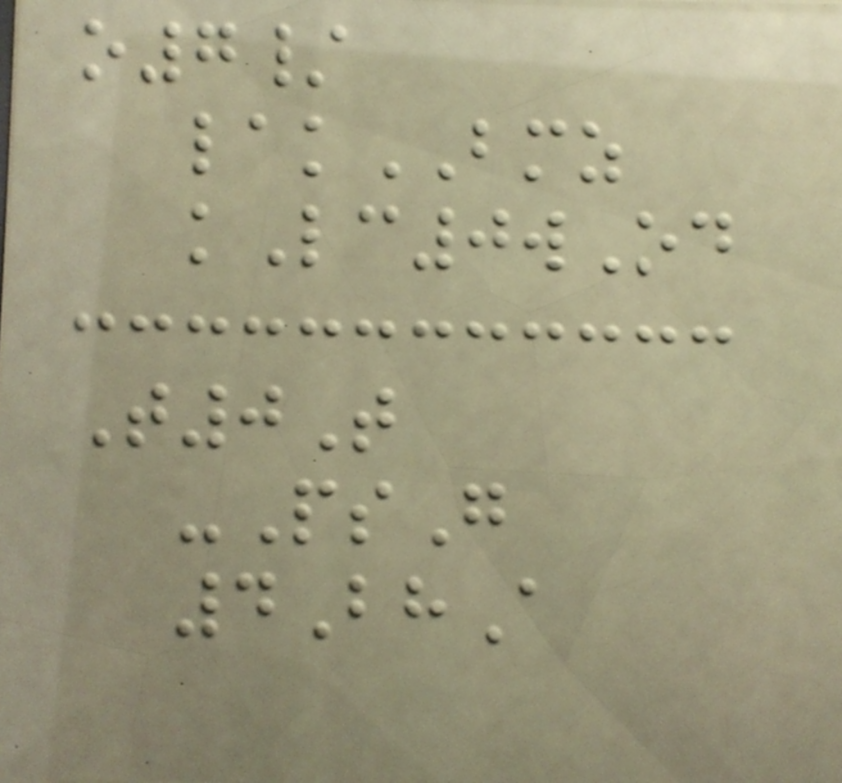o7/
lakBMZ
kLc0wOd
T0T
-PsG
4BhA
